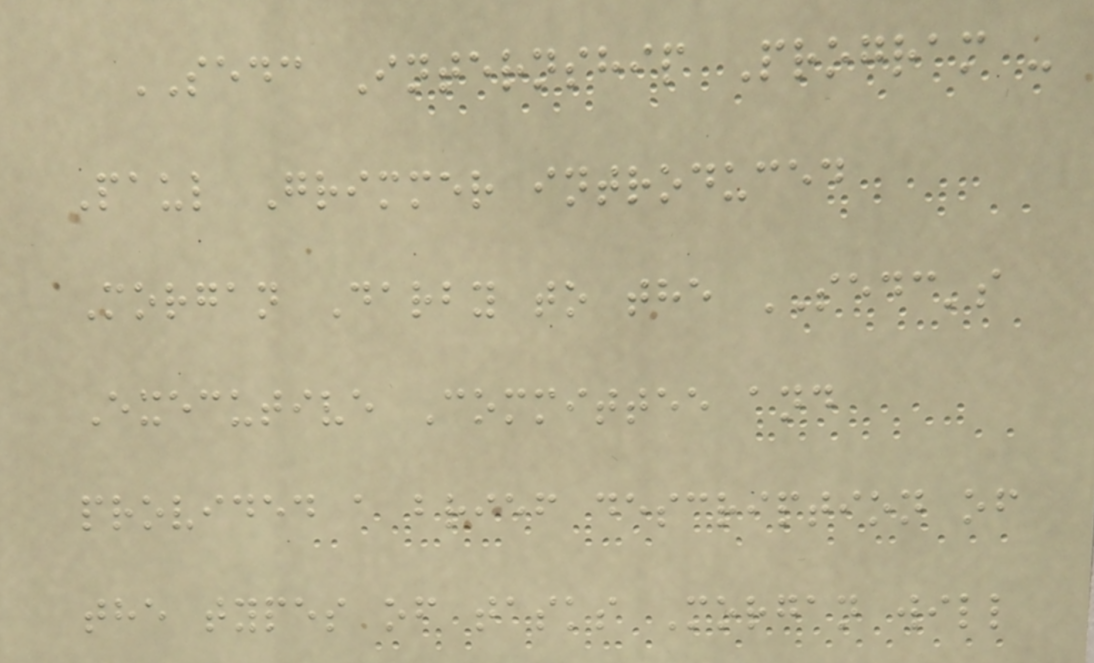SEDC Internship Program -
Paul Grimmer introduced
Morgan Darby to the SEDC's
Executive Committee and
provided a brief description of
the types of tasks Morgan will
